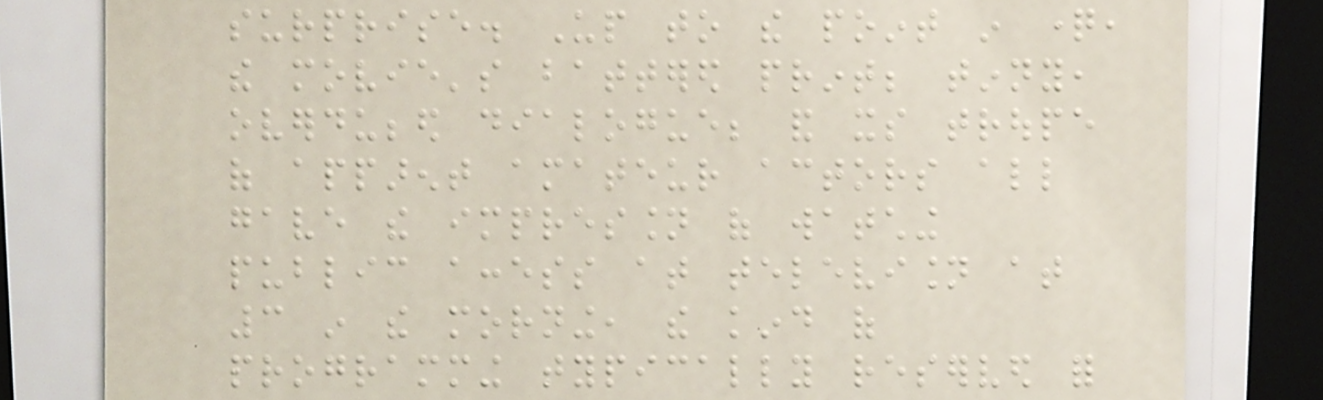surprise. Up to the point in question,
the movie's battered print; tinny,
overdubbed dialogue; and its troupe
of apparent amateur actors all
gave the impression of watching
public access at television at
3 in the morning, the kind of
programming typically reserved for
